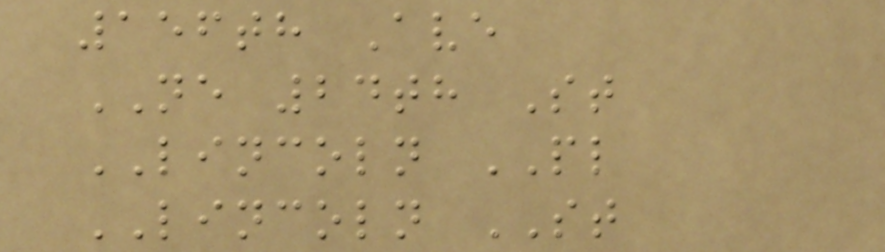156th Ave
NE 24th St
LINCOLN PL
LINCOLN ST
